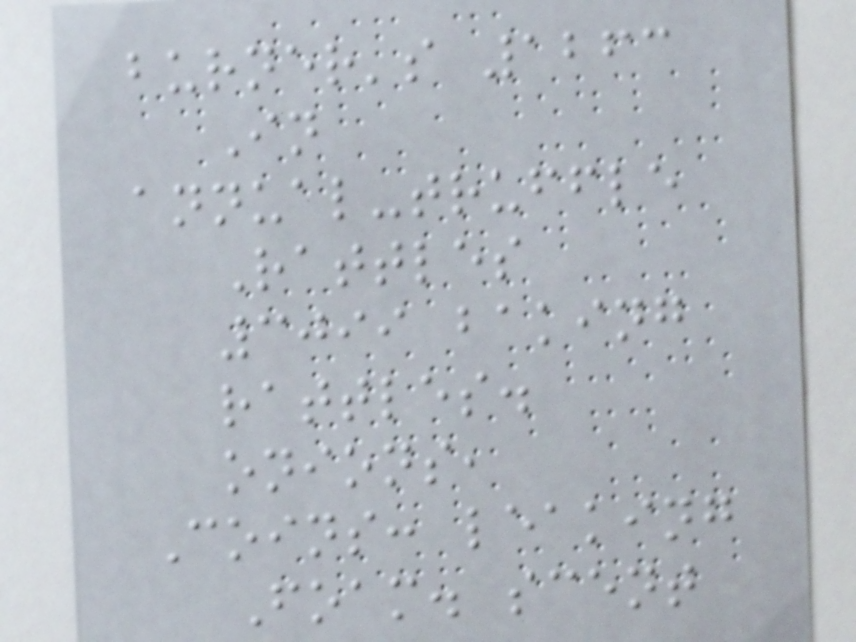burner's 1263
In
annual-truffle
Rattles
3099 baking
rattles.
onions,
Coins: leaking
Foam. scent
